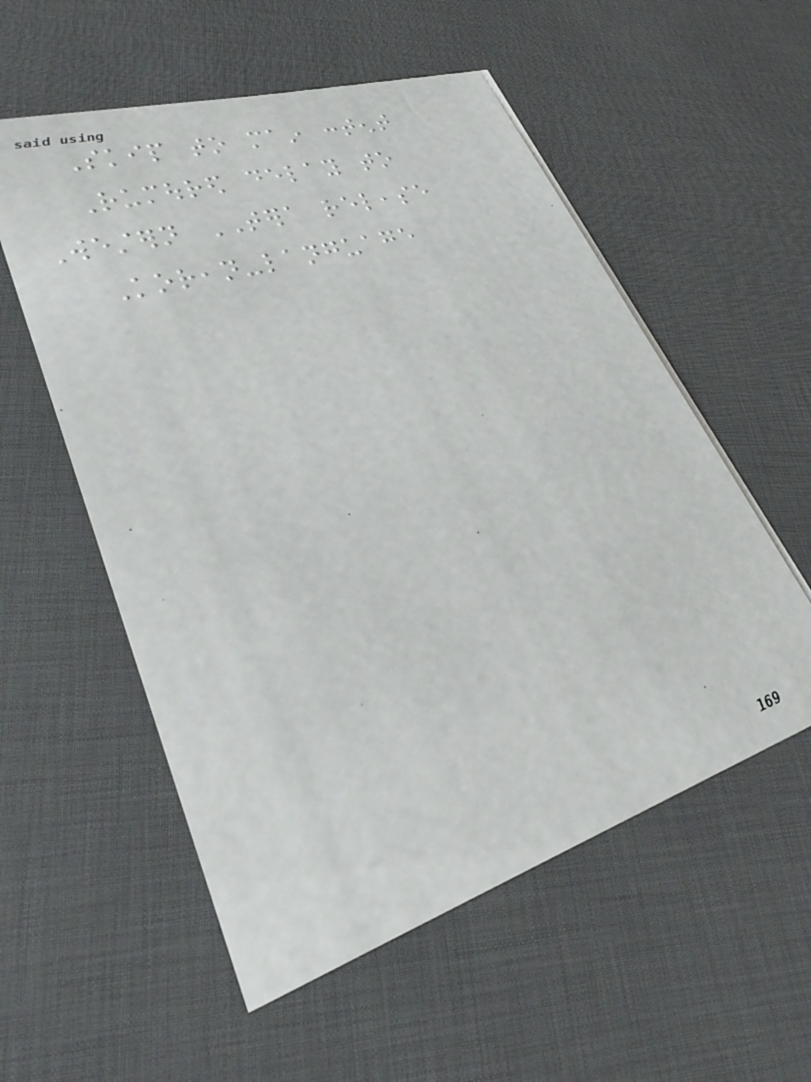Skip to main content
Rumoured delay to
Western TERA release
Korean-language
